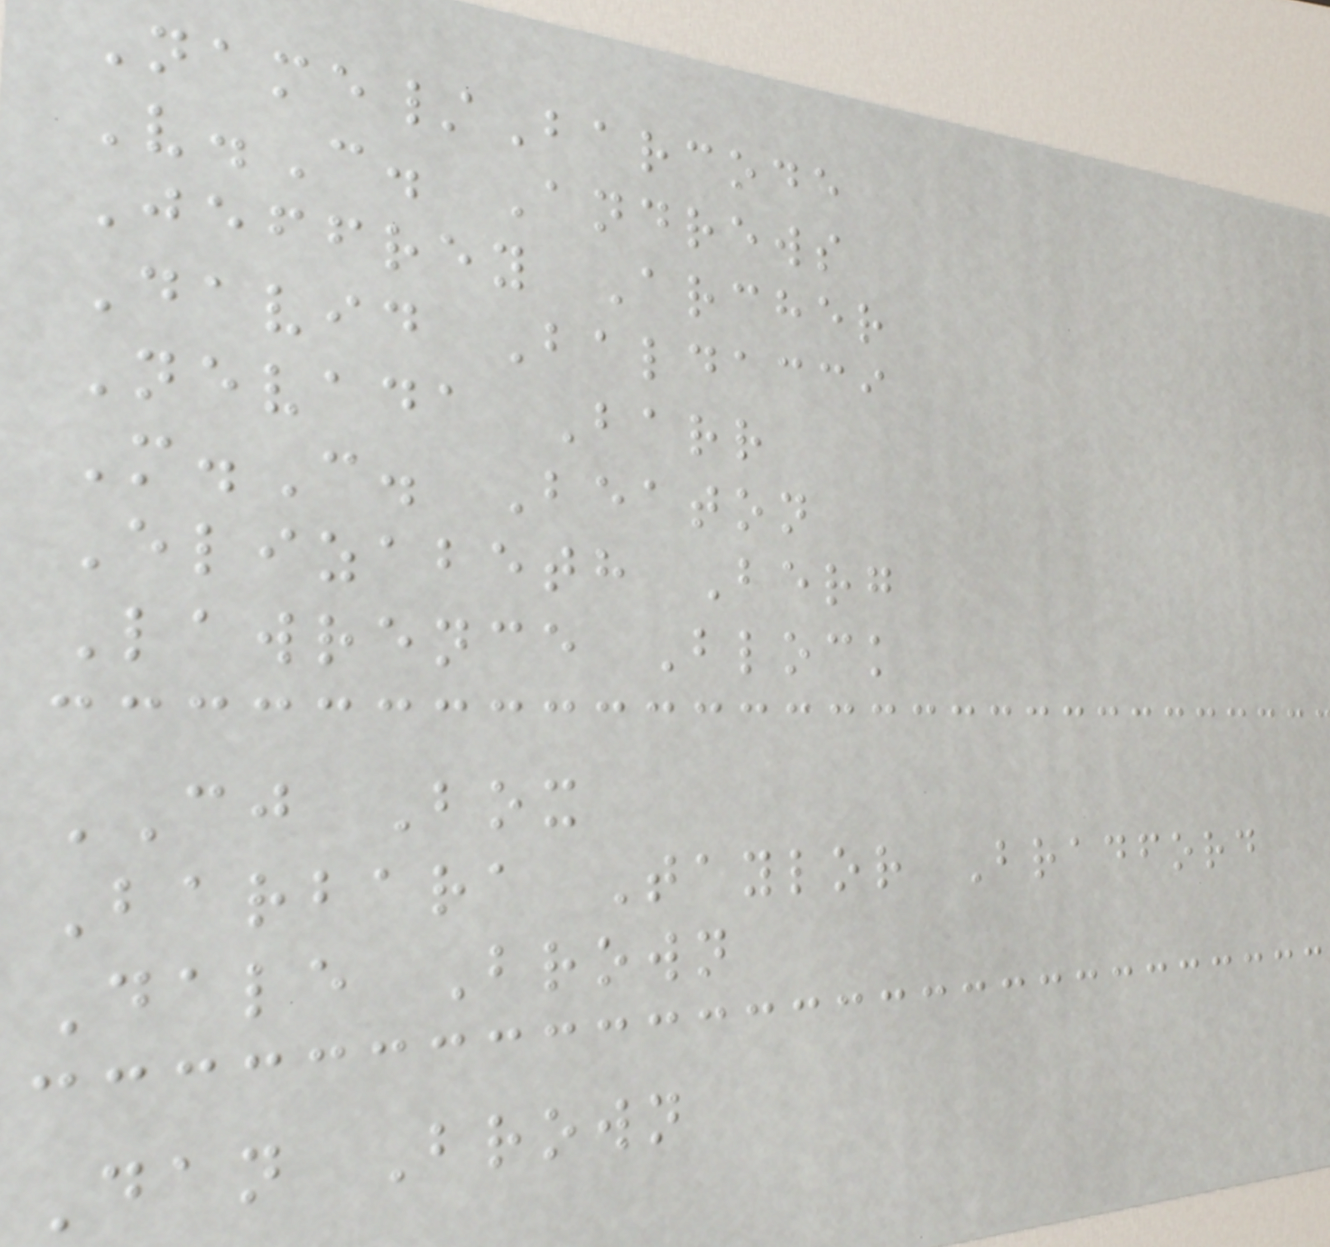Name/Barcode
V.C. Andrews
Jeffrey Archer
David Baldacci
Nevada Barr
M.C. Beaton
Elizabeth Berg
Lawrence Block
CJ Box
Barbara Taylor Bradford
Dale Brown
Dan Brown
